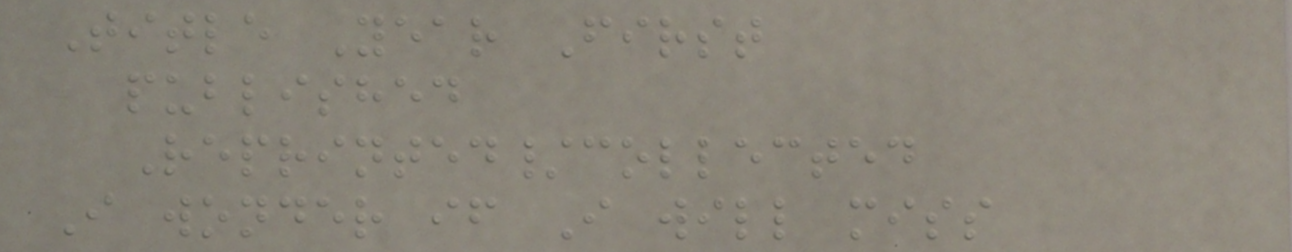Title Year First
published
Reprinted/collected
I wonder if I will miss
